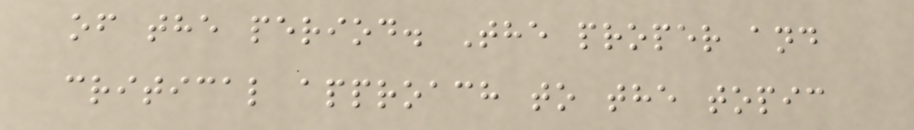of the period. The proper and
critical approach to the topic
